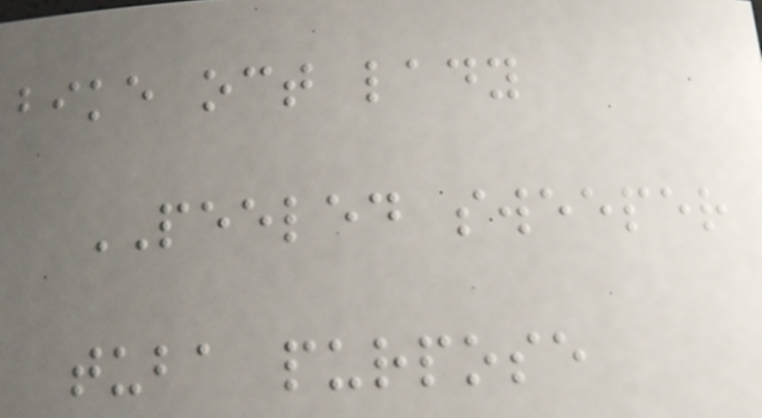bike oct lady
PEELED sweeper
tuba purpose
